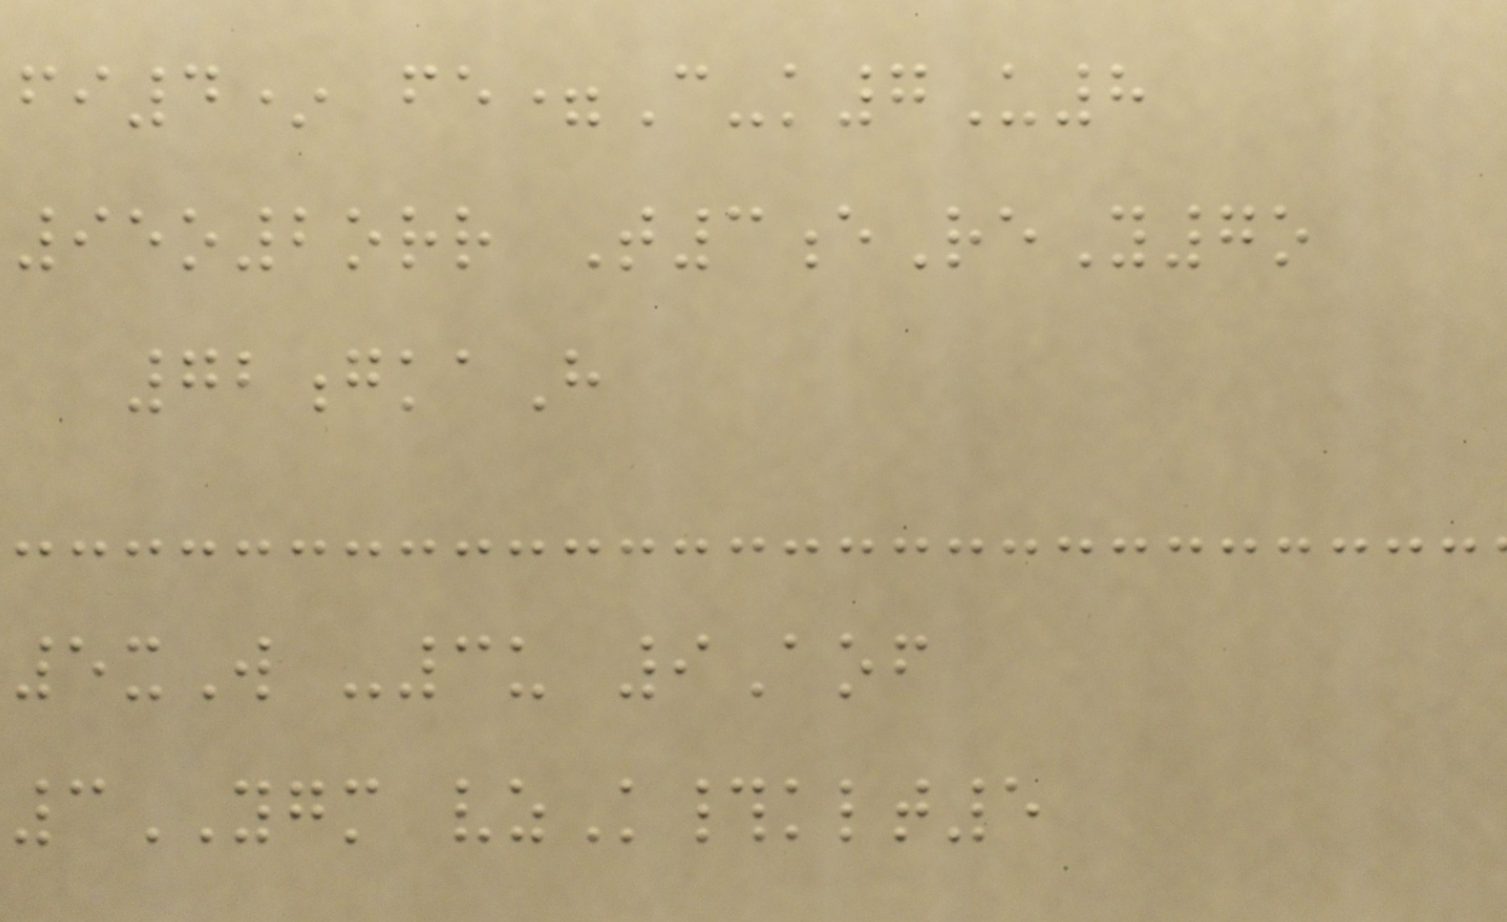fi4* fe=C-k7U8
95o2orr T3eReY7o
72gkaH
5xW -3u 9Aof
3YGM vzK#klt5
